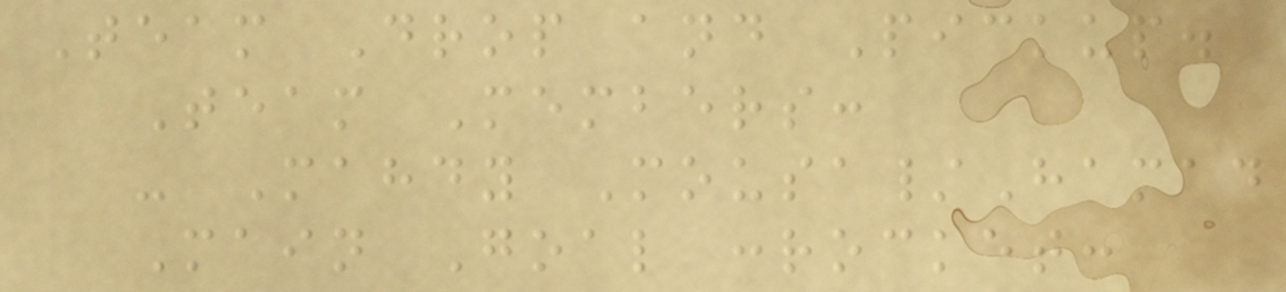Team Drop and Pickup.
Team Members:
- Mahdy Mousa/Hamad
Main Goal :rocket:
